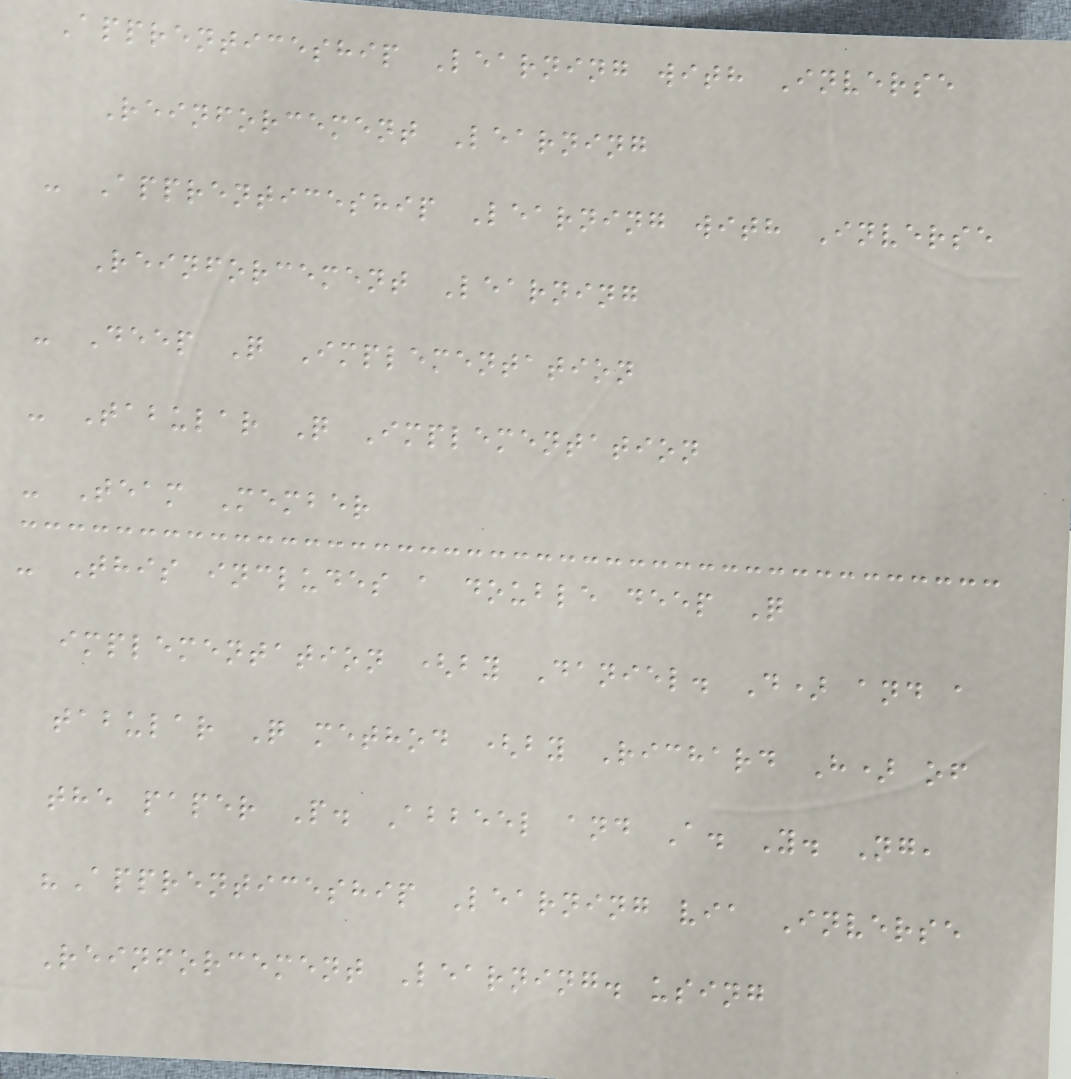Apprenticeship Learning with Inverse
Reinforcement Learning
- Apprenticeship Learning with Inverse
Reinforcement Learning
- Deep Q Implementation
- Tabular Q Implementation
- Team Member
- This includes a double deep Q
implementation (by Daniel. D) and a
tabular Q method (by Richard H) of
the paper P. Abbeel and A. Y. Ng,
"Apprenticeship Learning via Inverse
Reinforcement Learning. using
